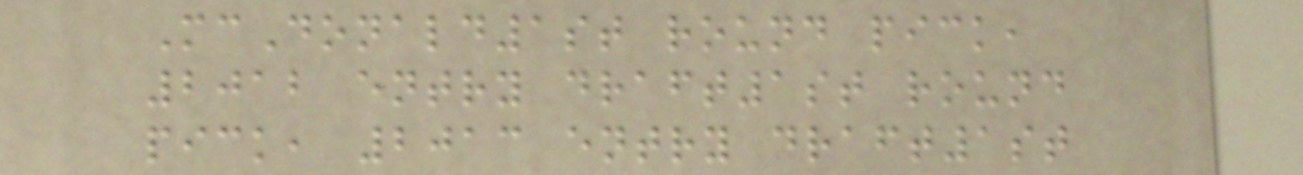McDonald1st round pick,
2012 entry draft1st round
pick, 2013 entry draft1st
